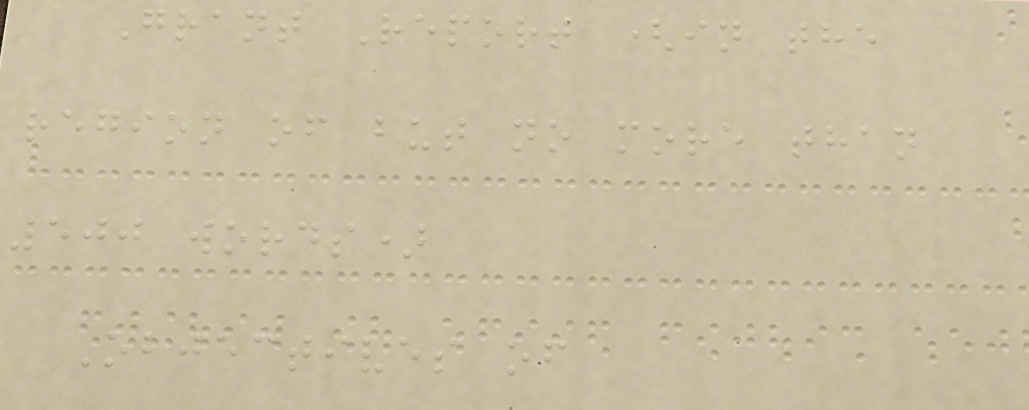Grant Report (in the
region of but no more than
500 words)
Objectives of
